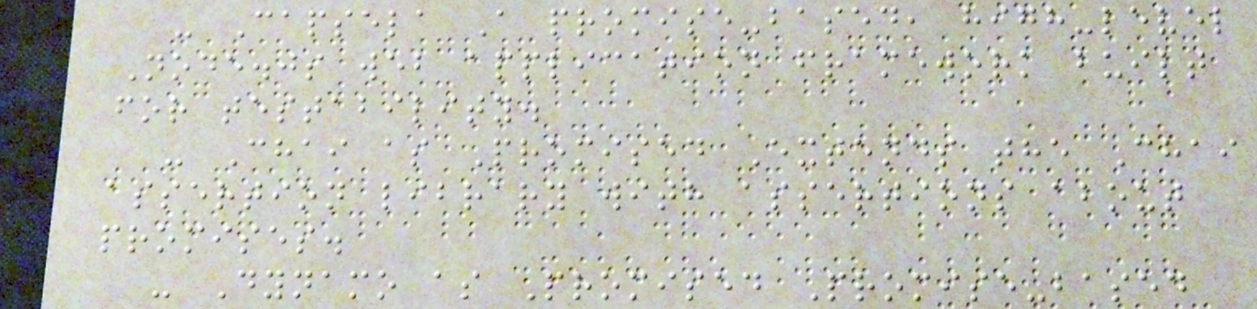- Capsela A promise-based, high-level
Node.js web application framework built
for testability.
- Chai as Promised Extends the Chai
assertion library with assertions about
promises.
- Dynamo as Promised Promise-based
